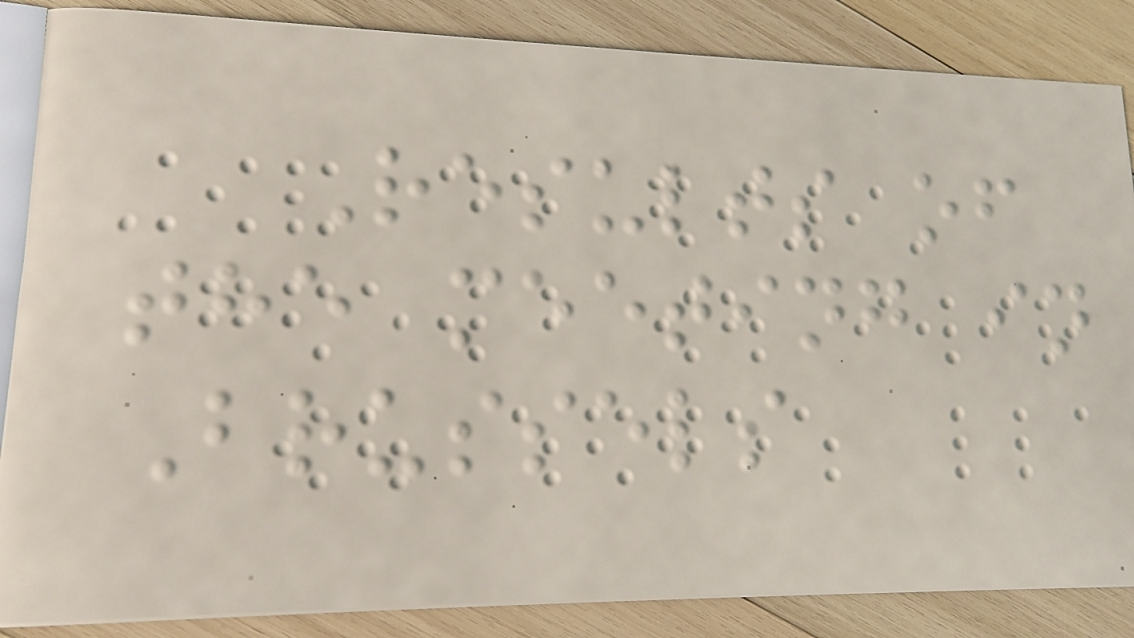Results of
the meeting in
Brussels
